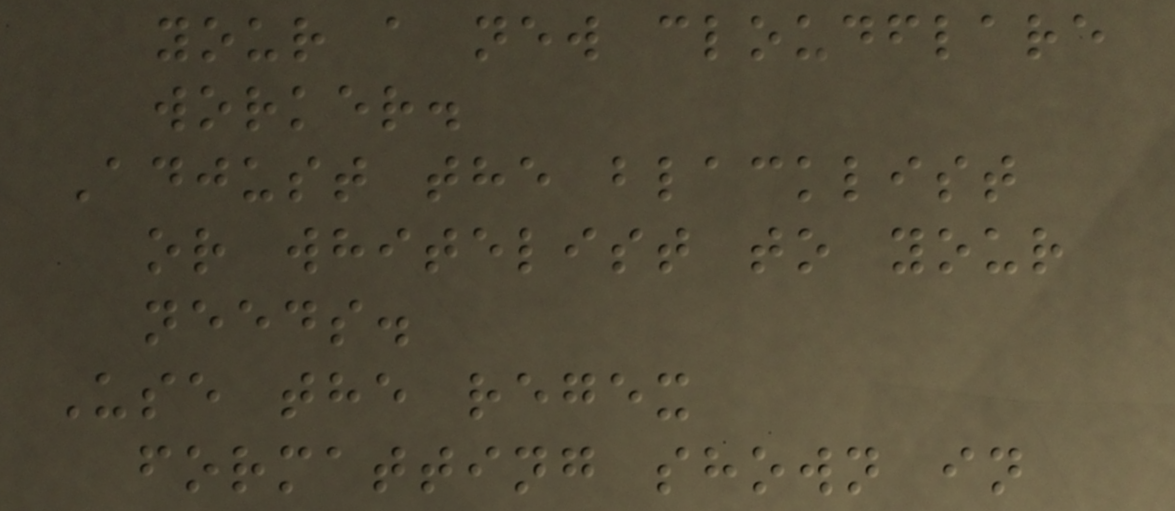your a new cloudflare
worker.
Adjust the blacklist
or whitelist to your
needs.
Use the regex
formatting shown in
